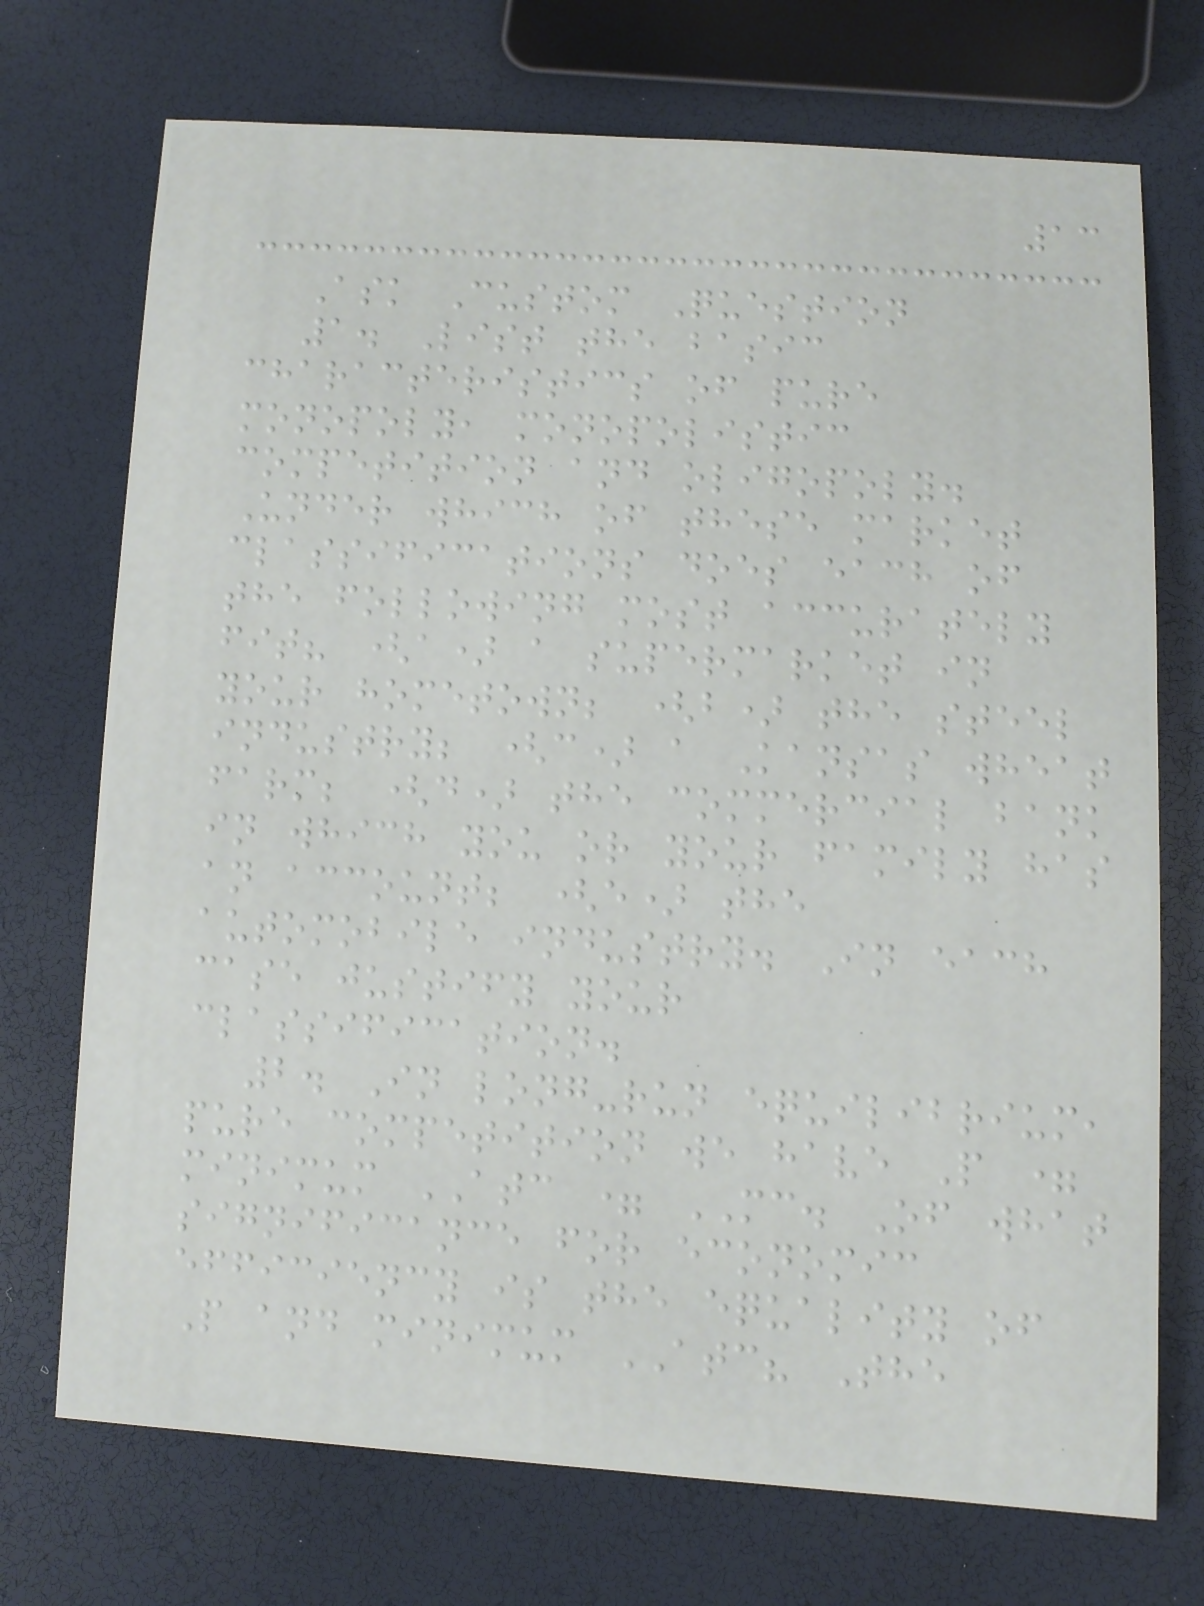13
Ask Custom Question
1. List the basic
characteristics of pure
monopoly, monopolistic
competition and oligopoly.
Under which of these market
classifications does each of
the following most accurately
fit? (a) a supermarket in
your hometown; (b) the steel
industry; (c) a Kansas wheat
farm; (d) the commercial bank
in which you or your family has
an account; (e) the
automobile industry. In each
case justify your
classification.
2. In long-run equilibrium,
pure competition we have P =
minimum ATC = MC. Of what
significance for economic
efficiency is the equality of
P and minimum ATC? The
